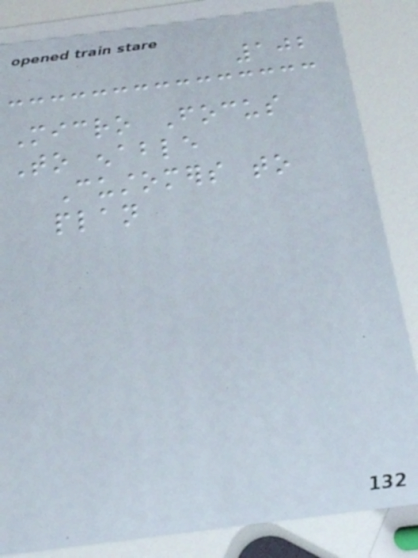102
Micro Focus
To enable
Customers to
plan
